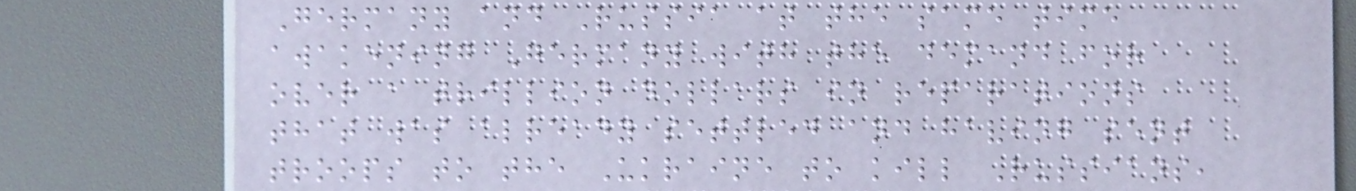Germany and Russia at the same time
awakening Germany with the demand for
over a trillion dollars in reparations
that was already settled and having sent
troops to the Ukraine to kill Russians,
